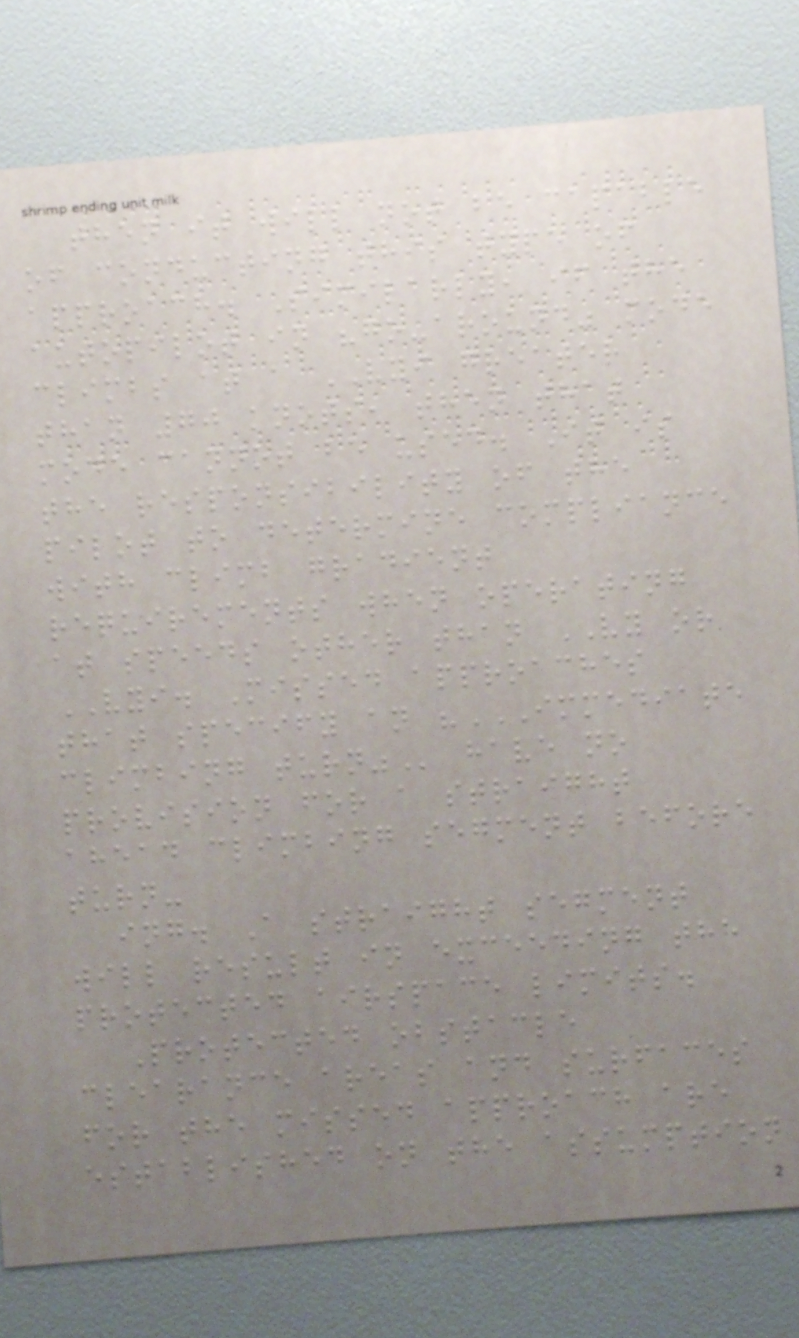then it will not be capable
of conducting this type of
approach. Similarly, if the
autopilot in "go-around" mode
climbs at a VYI greater
than 70 knots, then that
mode cannot be used. It is
the responsibility of the
pilot to determine compliance
with climb gradient
requirements when operating
at speeds other than VY or
VYI. Missed approaches
that specify an "IMMEDIATE
CLIMBING TURN" have no
provision for a straight
ahead climbing segment before
turn-
ing. A straight segment
will result in exceeding the
protected airspace limits.
Protected obstacle
clearance areas and surfaces
for the missed approach are
established on the assumption
